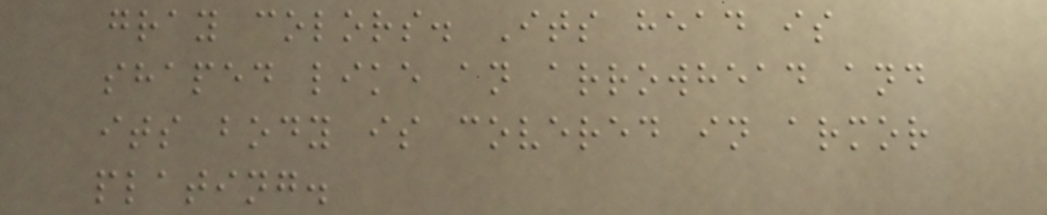gray colors. Its head is
shaped like an arrowhead and
its body is covered in armor
plating.
